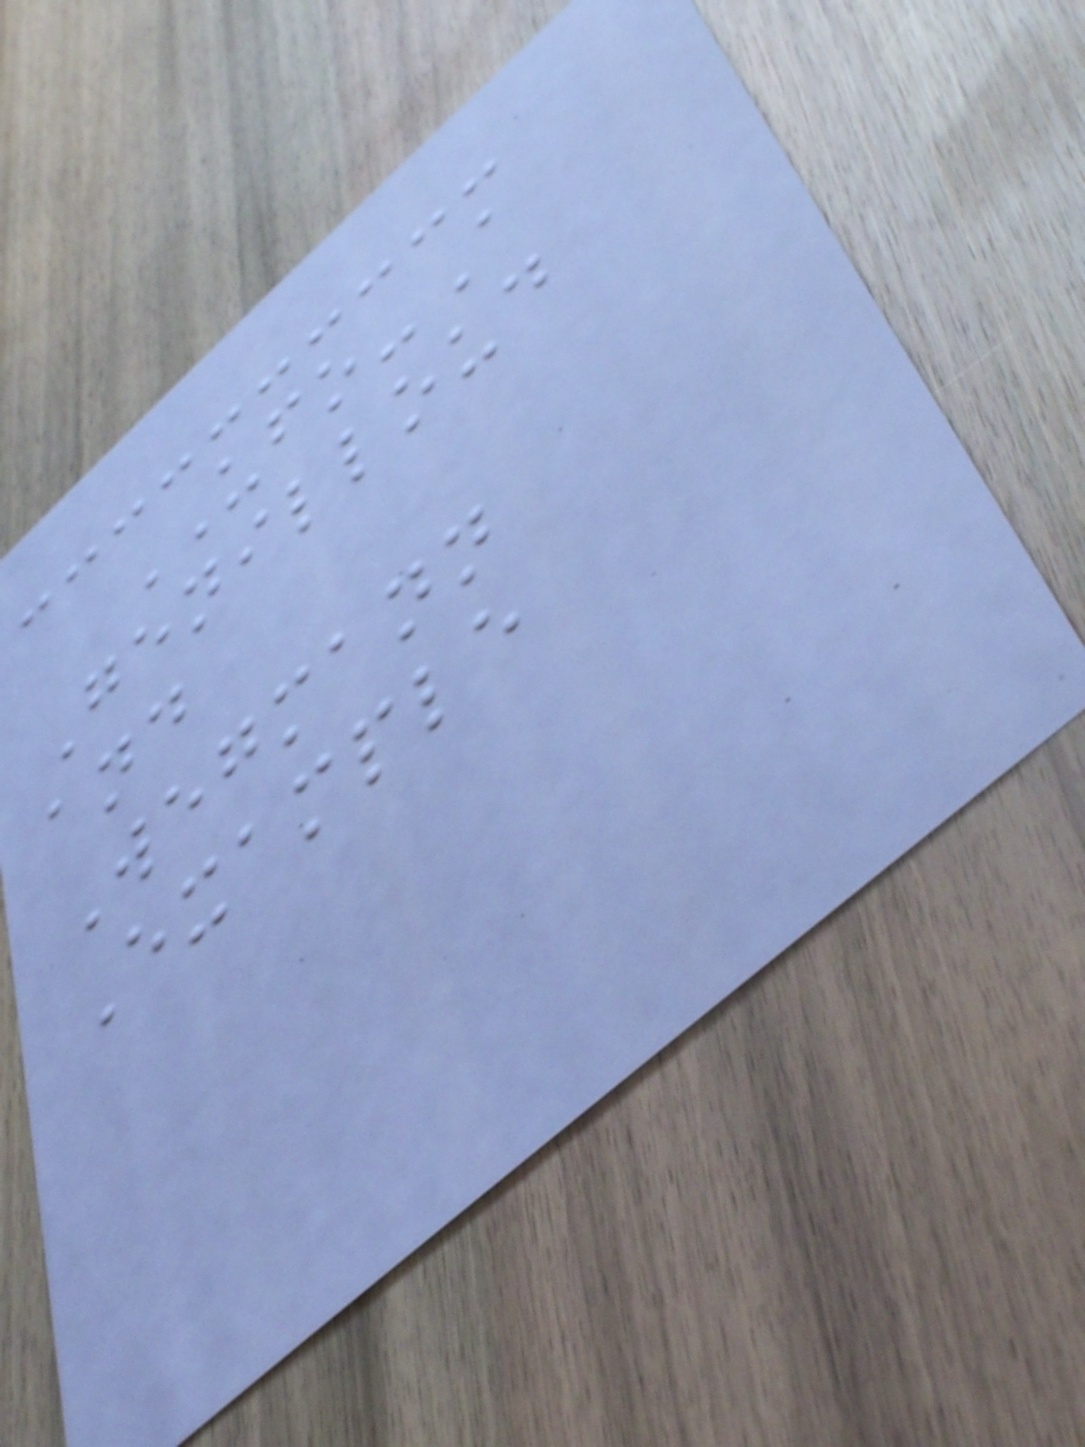UFO-A
Genilloud
and
Wegmann
Example
